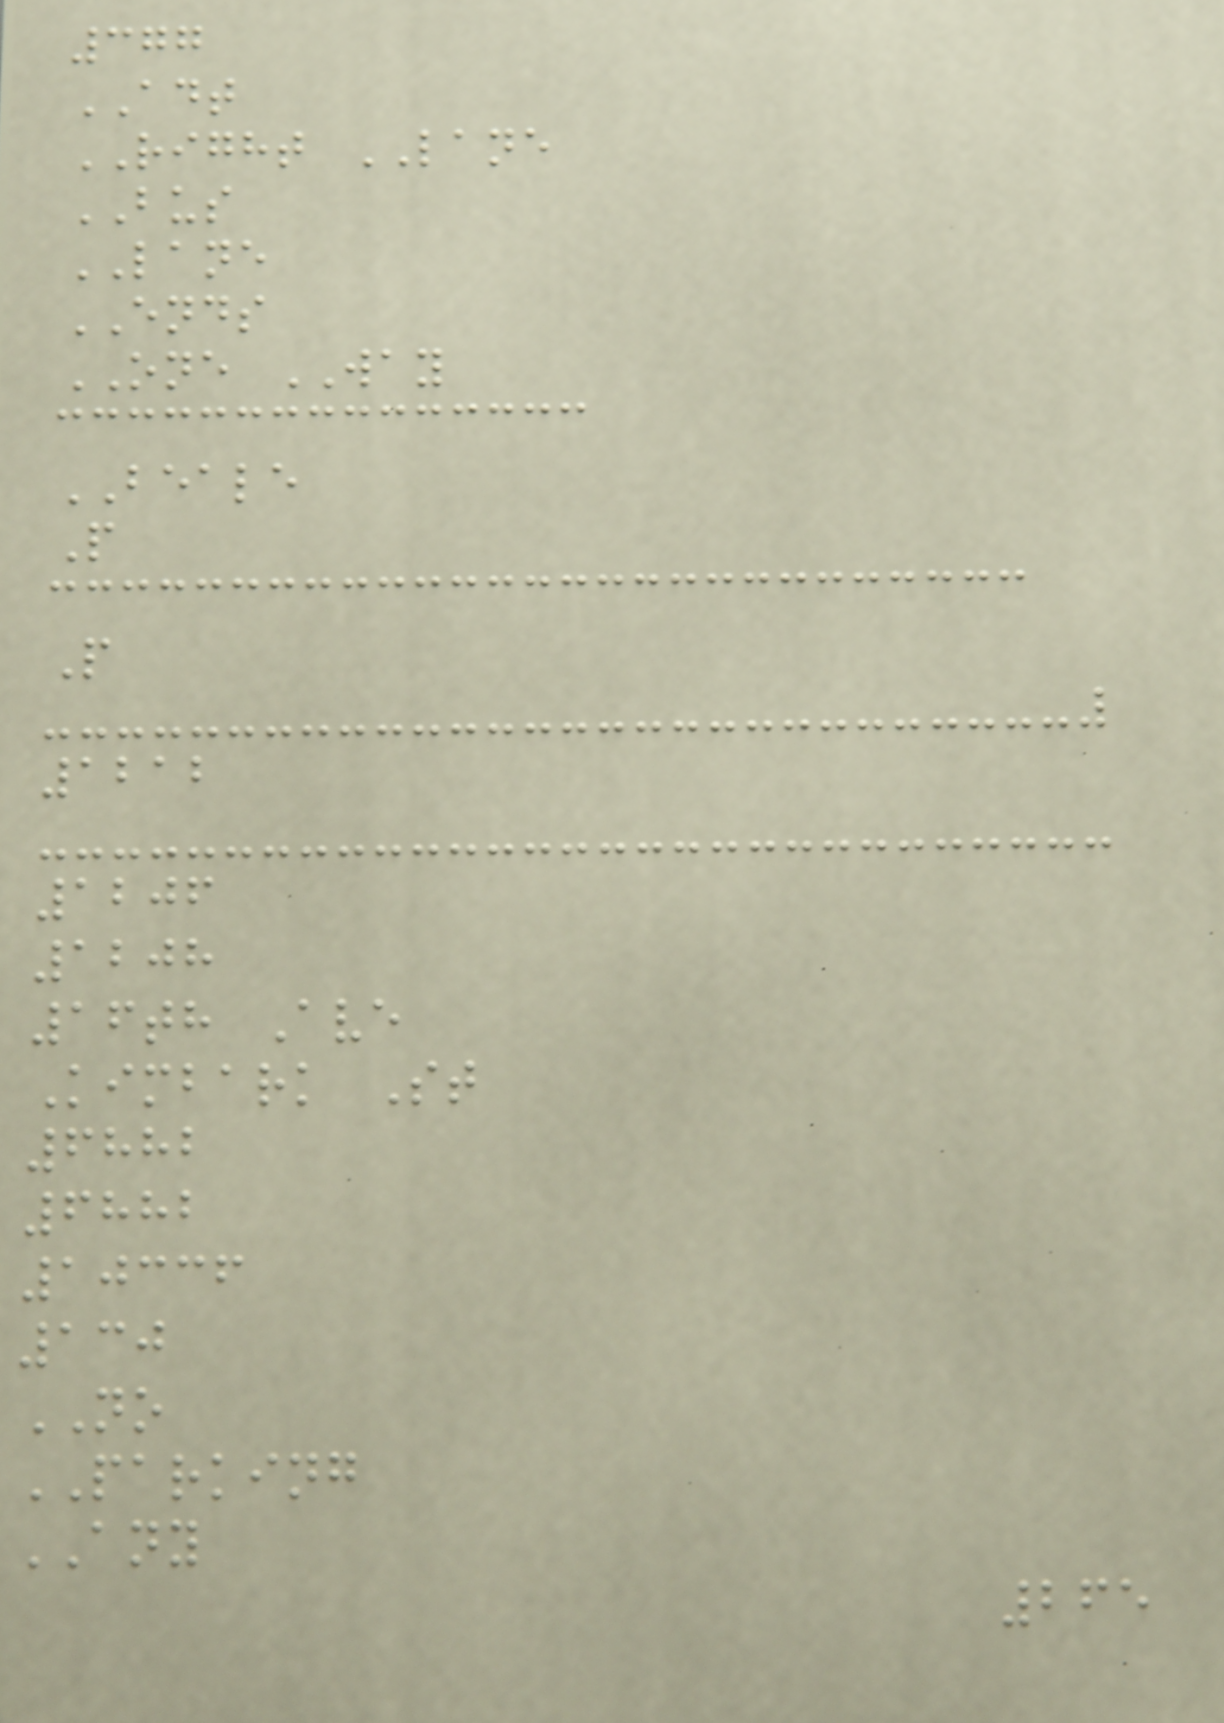377
ADT
RIGHT LANE
BUS
LANE
ENDS
ONE WAY
BEALE
P
P
1212
1206
1208
16th Ave
Kimbark St
6882
6882
10336
130
NO
PARKING
ANY
265
